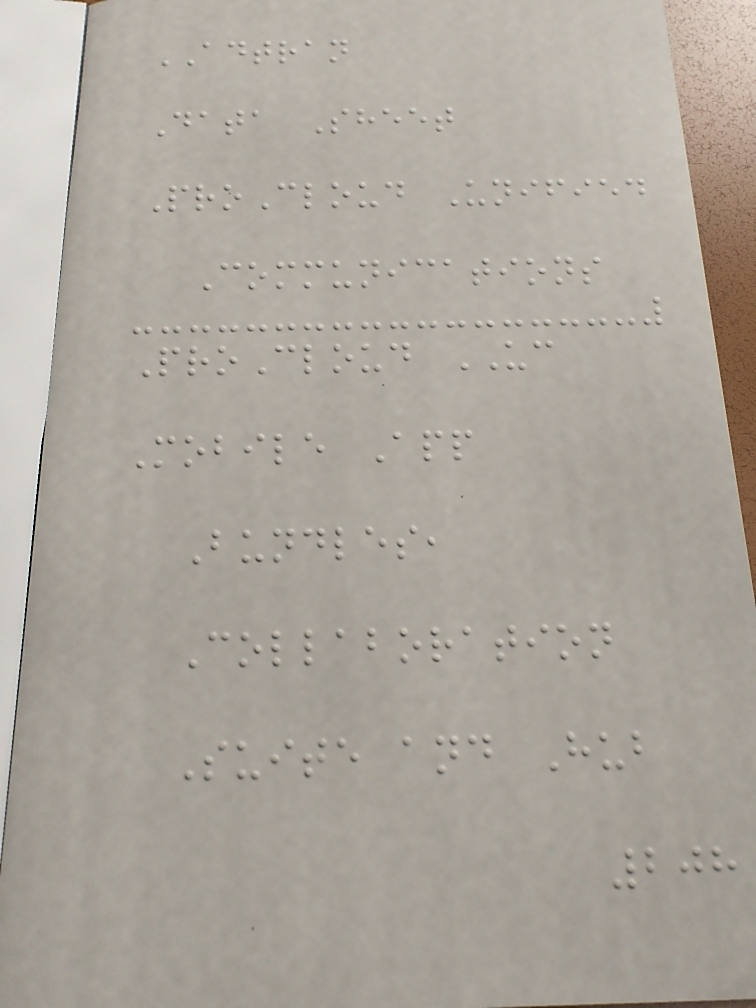ADTRAN
Data Sheet
ProCloud Unified
Communications
ProCloud UC
Mobile App
Bundles,
Collaboration
Suite and Hub
208
